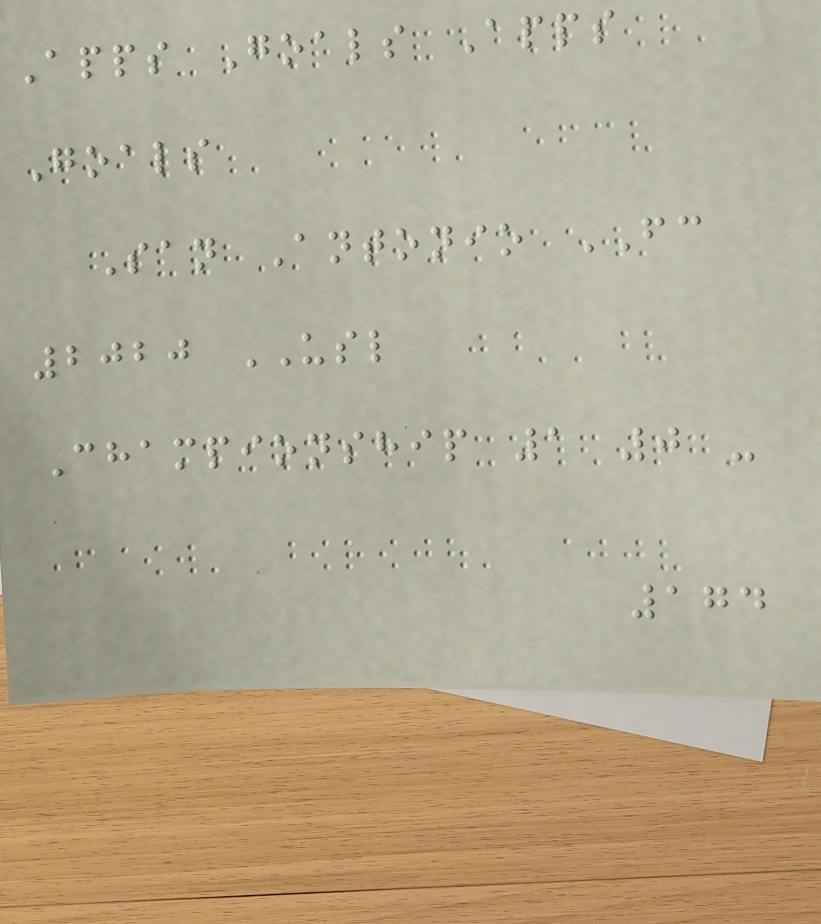Apps Goals Apps
Goals
San Antonio FC
2020 USL
Championship 1 0 -
174
